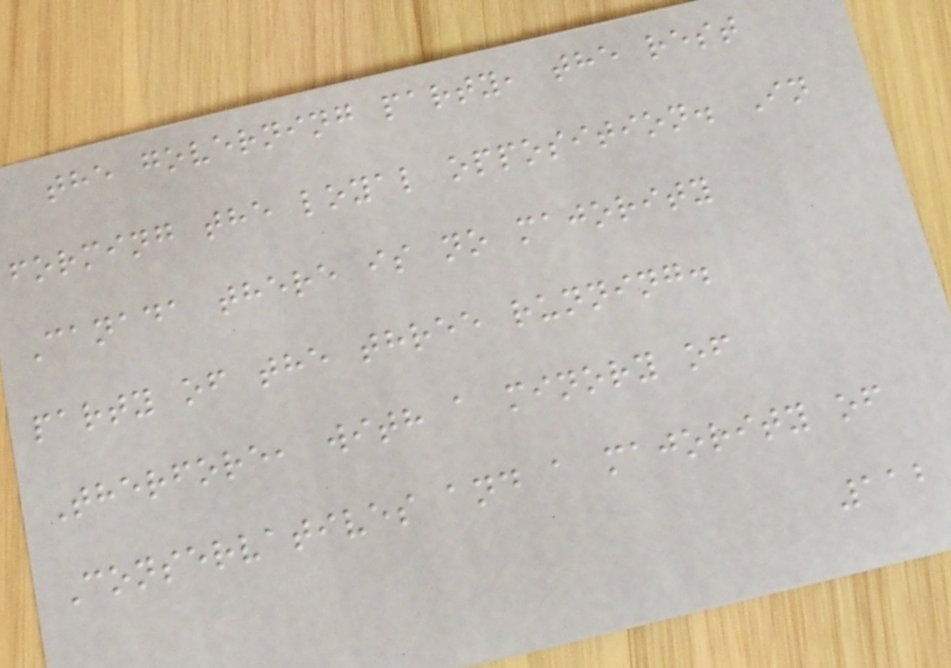the governing party, the rest
forming the loyal opposition. In
Canada there is no majority
party of the three running.
Therfore, with a minory of
Conservatives and a majority of
112
